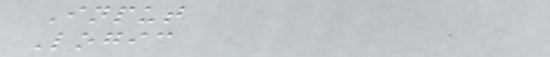Input
Logic
